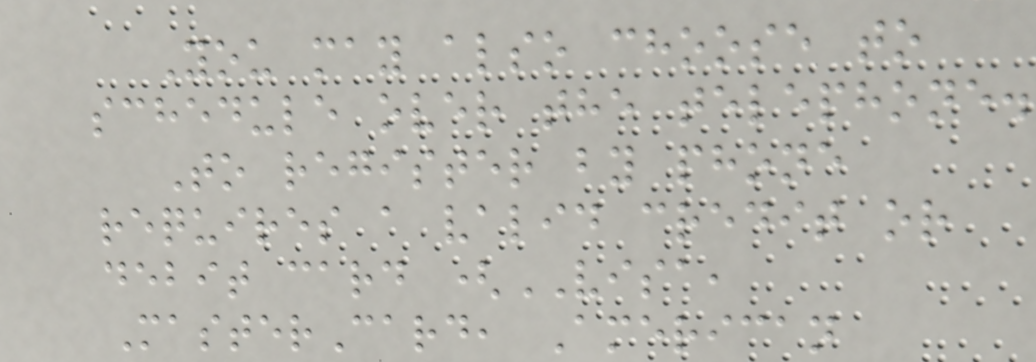You may also choose to
schedule over the telephone.
To register by phone
requires a valid credit or
debit card (VISA,
MasterCard, American
